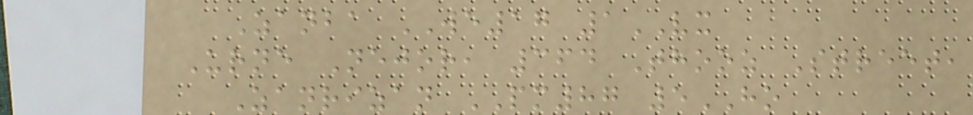Zanba WE17 1VX
Urne Nejor, 364 Thooz Street,
Zanrizan PM87 5HO
